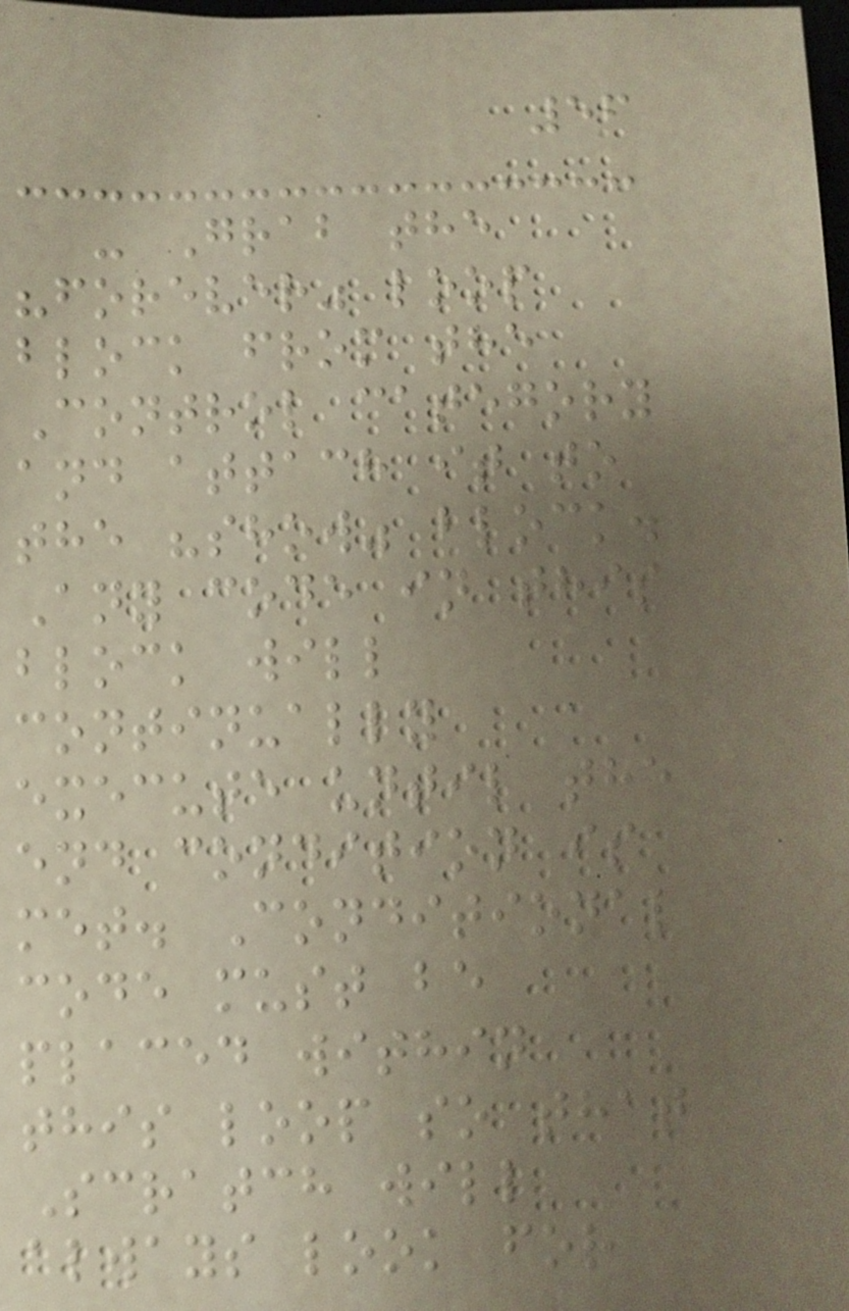56
- Grab the
"forever" loop
block from the
Control category
and attach it to
the "show" block.
Any code in this
block will
continually
execute until the
end condition is
met. Conditional
code must be
placed within
this loop so that
Scratch will
always look for
